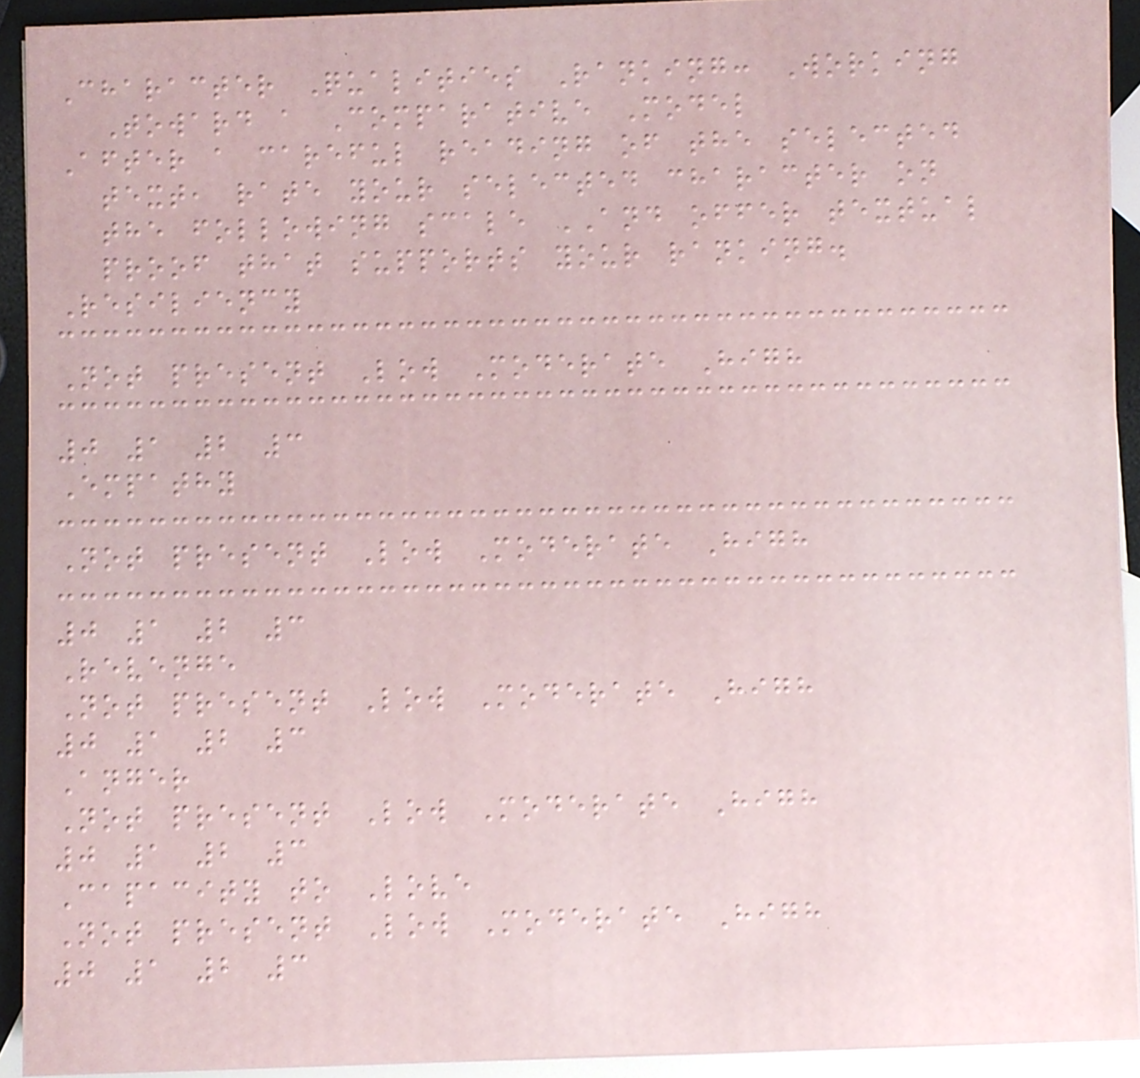Character Qualities Ranking: Working
Toward a Comparative Model
After a careful reading of the selected
text, rate your selected character on
the following scale AND offer textual
proof that supports your ranking.
Resiliency
Not present Low Moderate High
0 1 2 3
Empathy
Not present Low Moderate High
0 1 2 3
Revenge
Not present Low Moderate High
0 1 2 3
Anger
Not present Low Moderate High
0 1 2 3
Capacity to Love
Not present Low Moderate High
0 1 2 3
